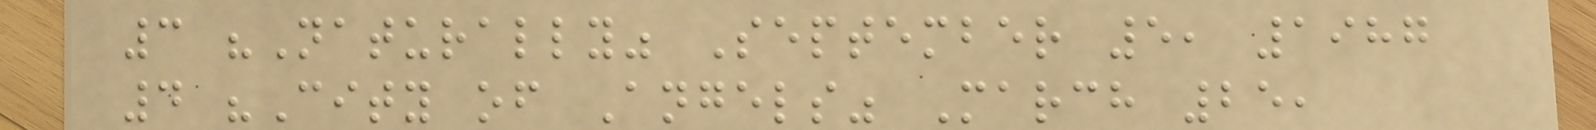3 "Naturally" September 5, 1987
4 "City of Angels" March 25,
